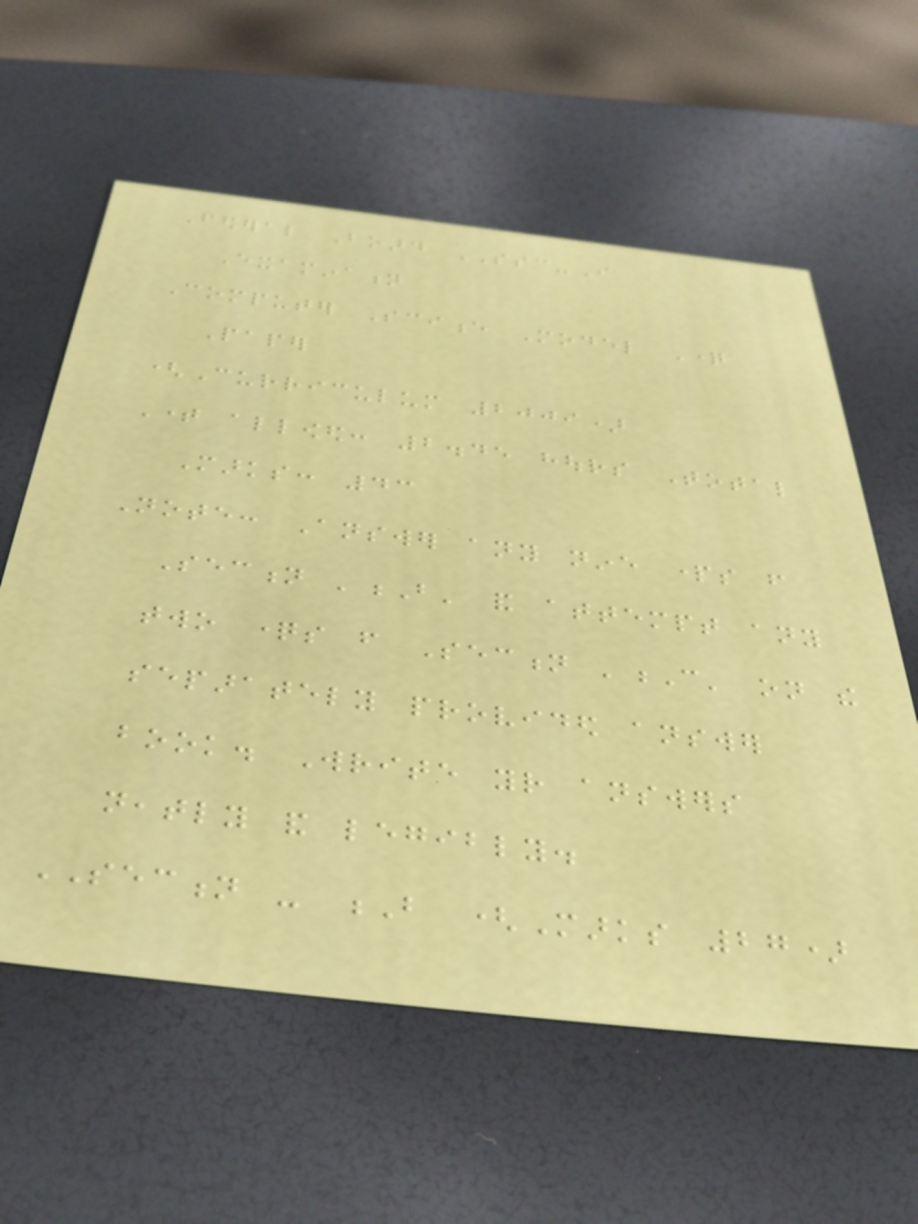Federal Board SSC-I
Examination
Computer Science Model Question
Paper
(Curriculum 2009)
Time allowed: 2.45 hours Total
Marks: 43
Note: Answer any nine parts from
Section 'B' and attempt any
two questions from Section 'C' on the
separately provided answer
book. Write your answers
neatly and legibly.
SECTION - B (Marks 27)
